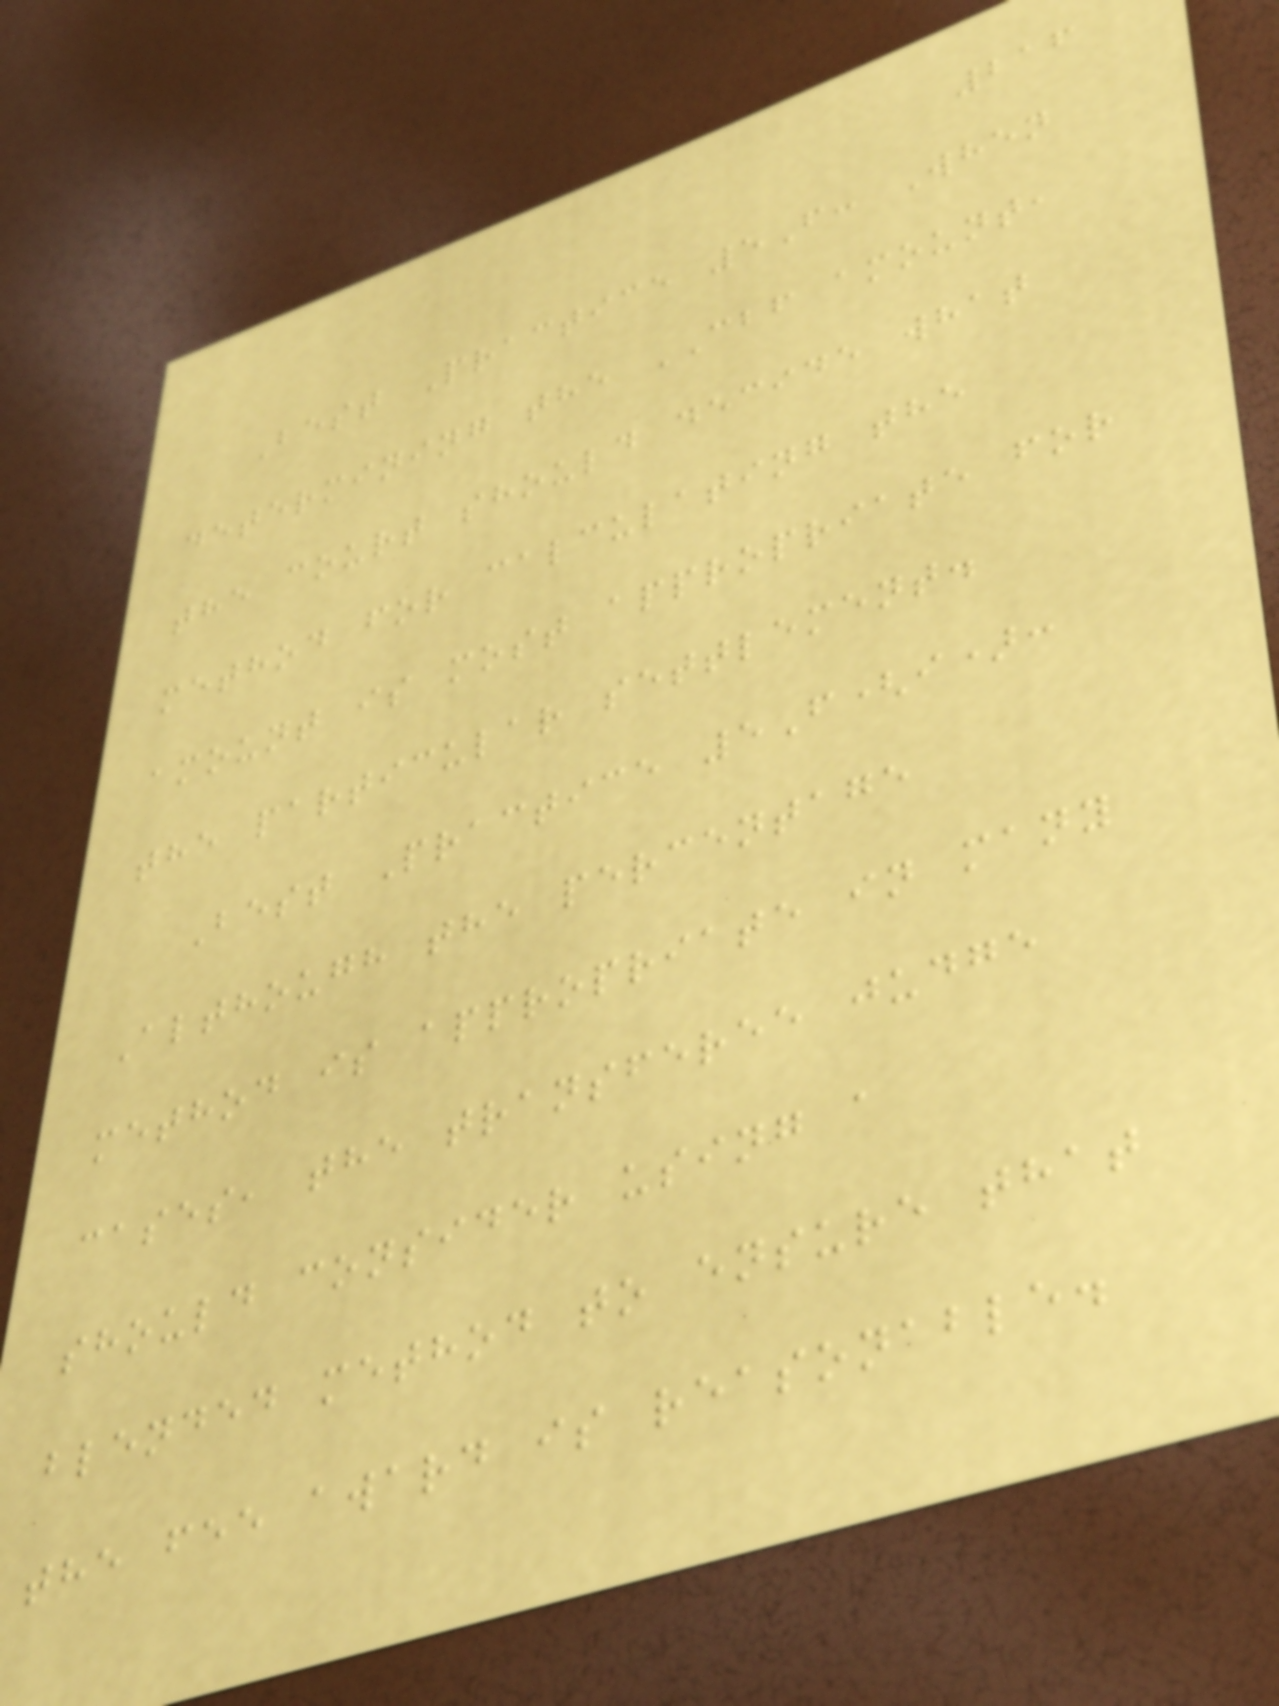216
Best Practice 5F: When
determining the CBF amount,
the court should decide what
method for calculating the
amount is most appropriate for
the particular settlement.
Best Practice 5F(i):
Although the percentage
method is appropriate in many
cases, the transferee judge
should consider using a
blended method to ensure that
the fee award is reasonable.
